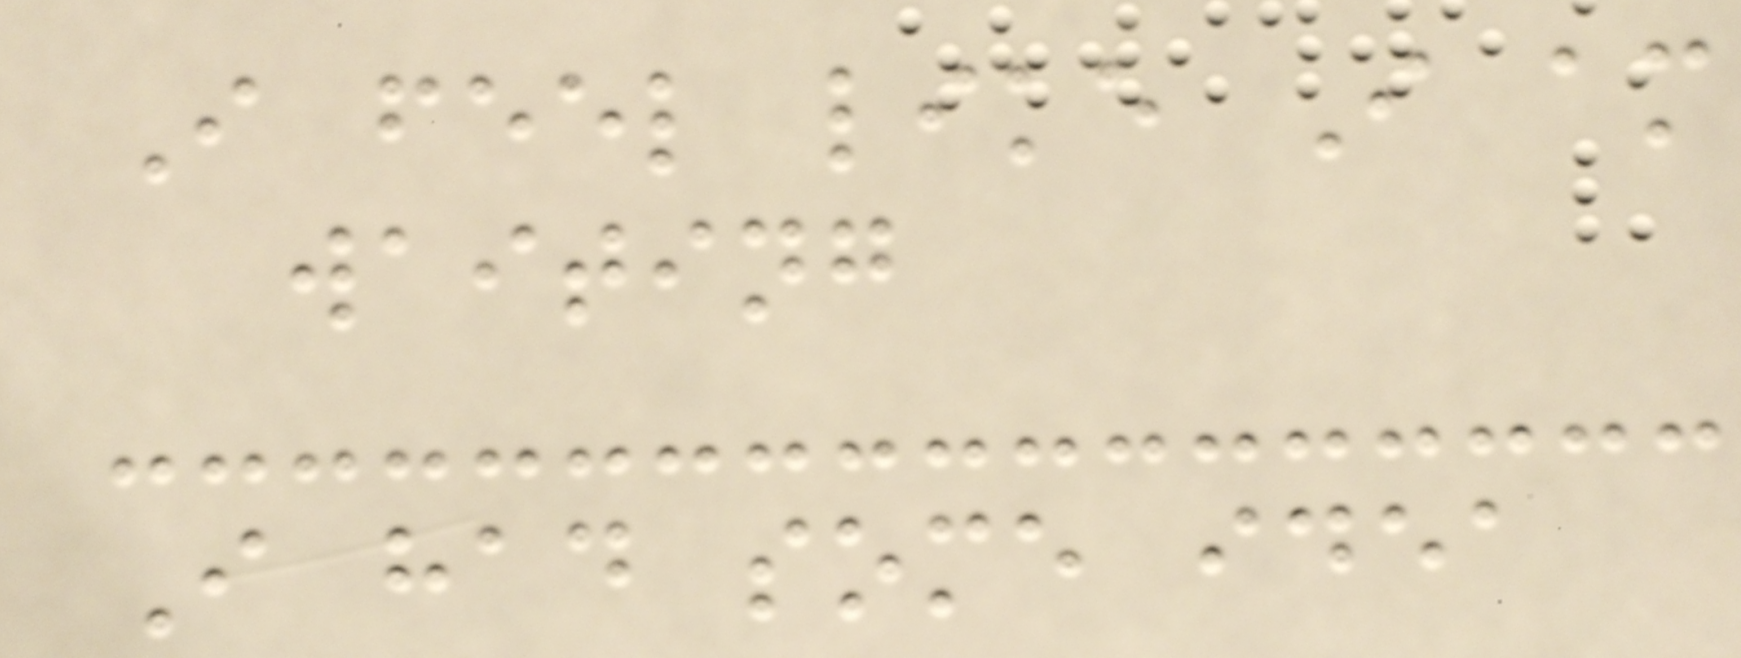I feel like I am
waiting
I had some idea
